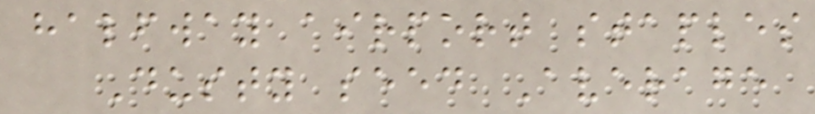halfway airport staples
Dusty seed Average
